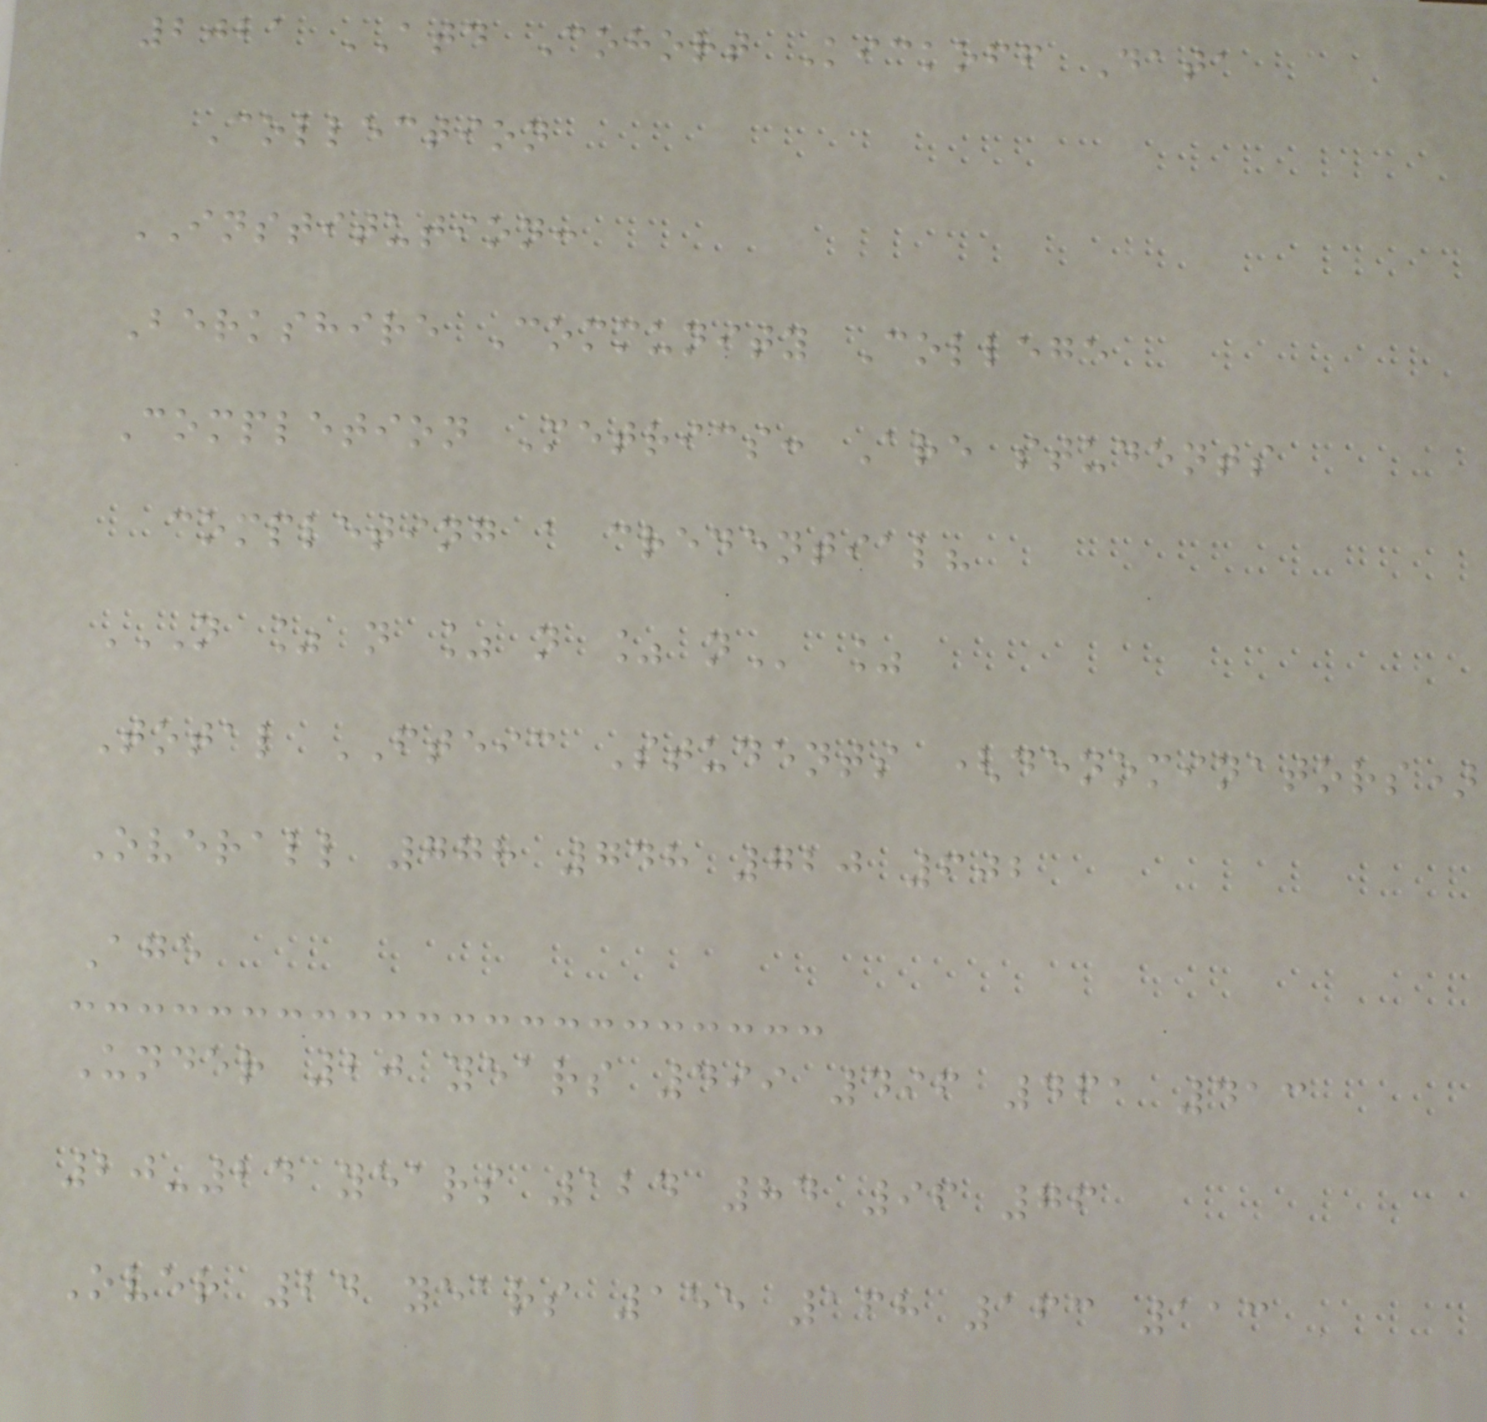2021 ATD Cohort Kickoff Data
Collection
INSTITUTION:
Berkshire Community College
Completion Metrics: Are students
completing a credential?
N % N % N % N %
Total FTEIC Students (denominators)
Overall 778 748 720 602
Age
Under 20 years 499 496 461 413
20-24 years 124 84 96 76
Over 24 years 155 168 163 113
